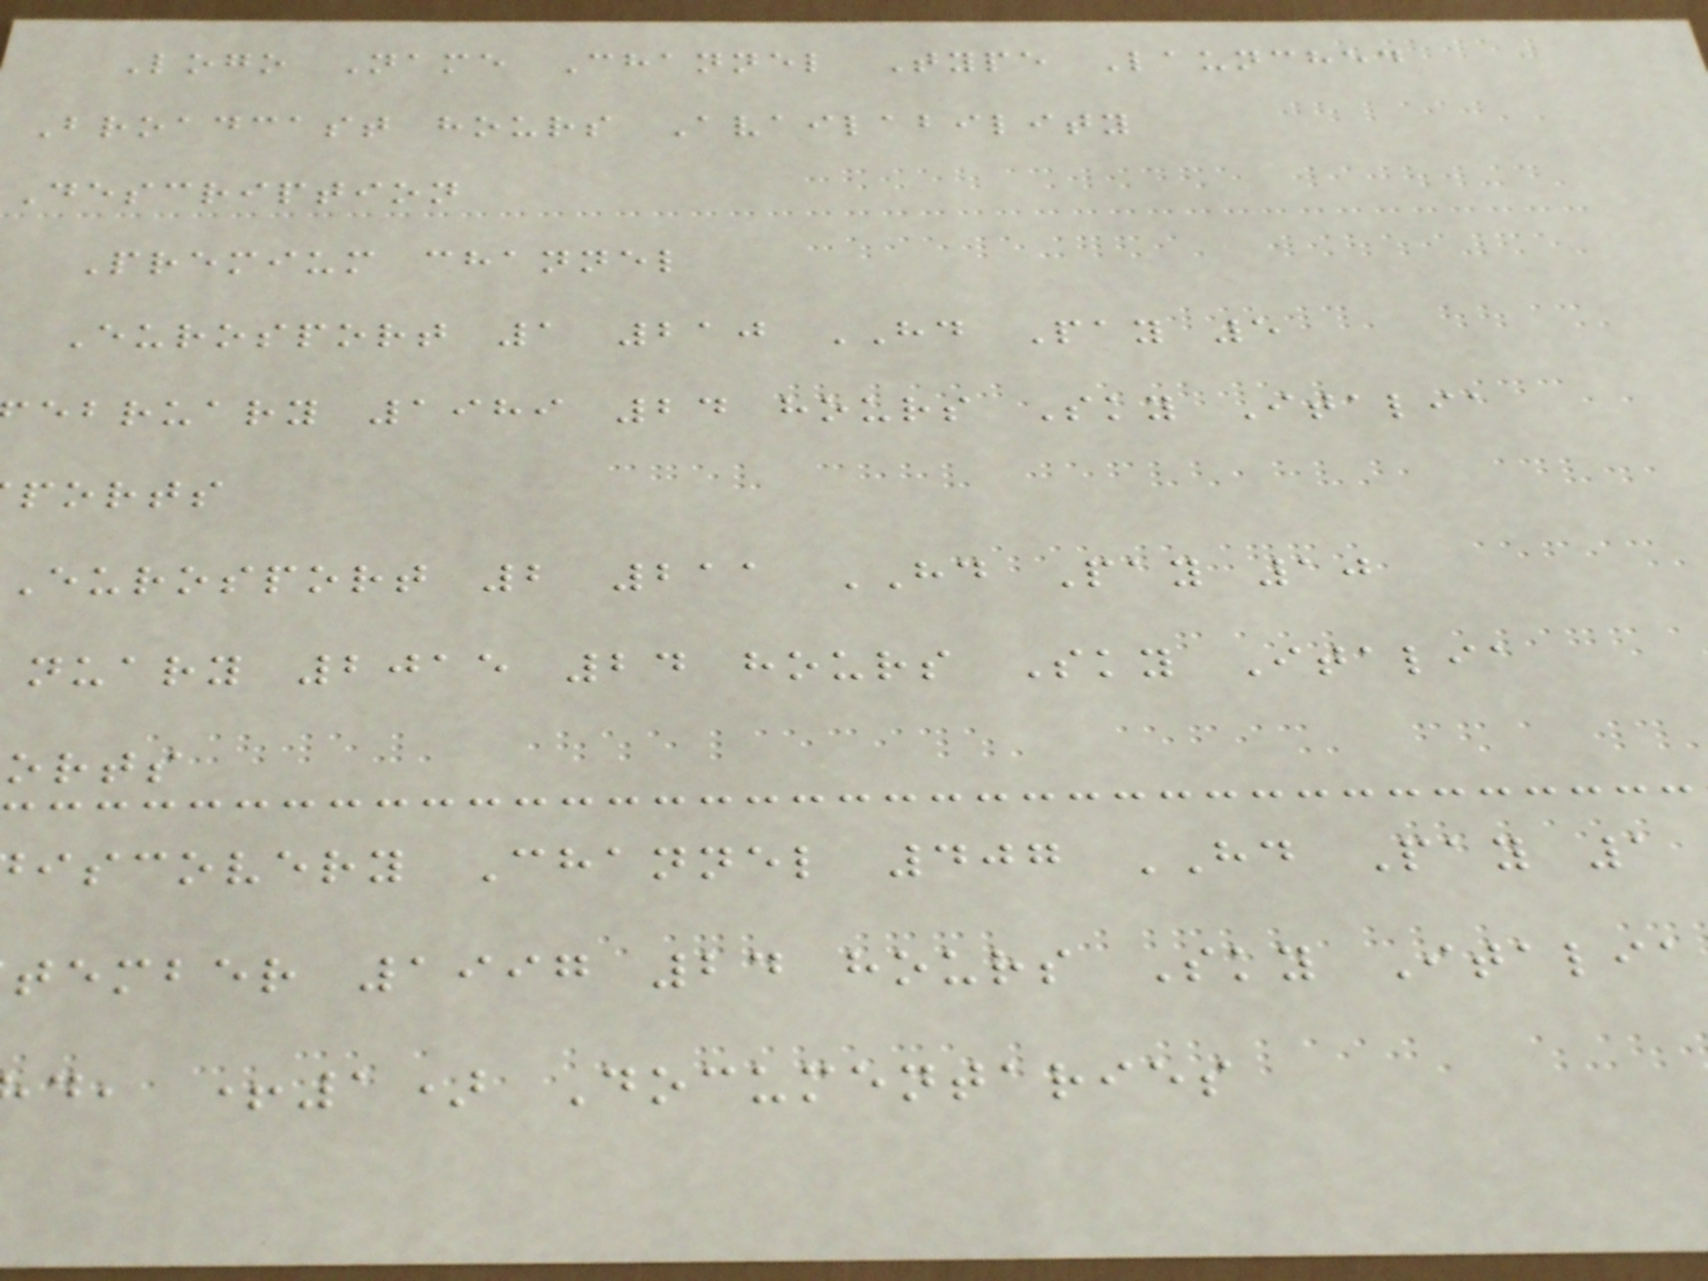Logo Name Channel Type Launched
Broadcast hours Availability
Description
Premium channel
Eurosport 1 210 HD Pay 5
ebruary 1989 24 hours Sky Italia
ports
Eurosport 2 211 HD Pay 10
nuary 2015 24 hours Sky Italia
orts
iscovery Channel 407 HD Pay 1
tember 1997 24 hours Sky Italia
d, +1) Documentaries
